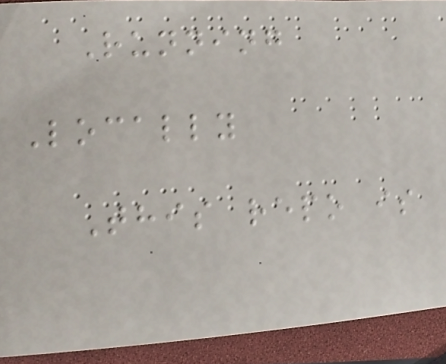Running
Locally
This repo is
